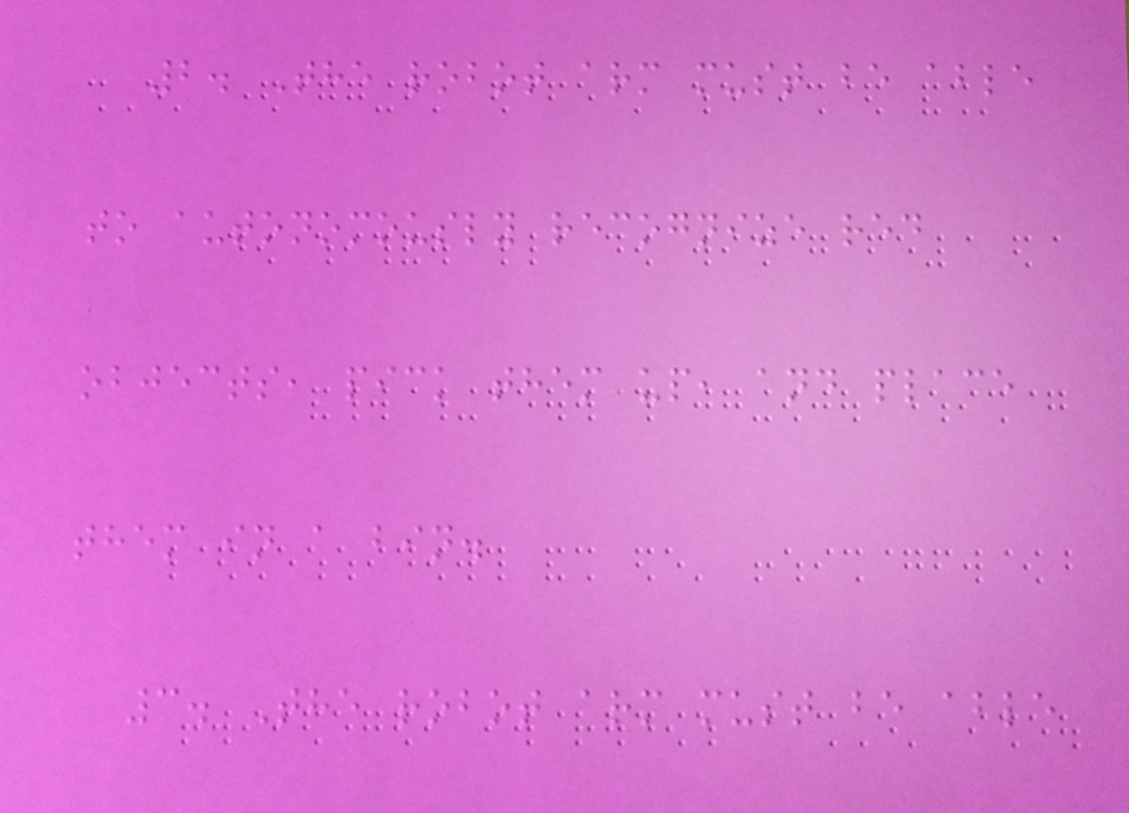2. The robot arm must be able
to autonomously recognize red
objects, pick them up, and place
them in a bin.
3. The robot arm must be able
